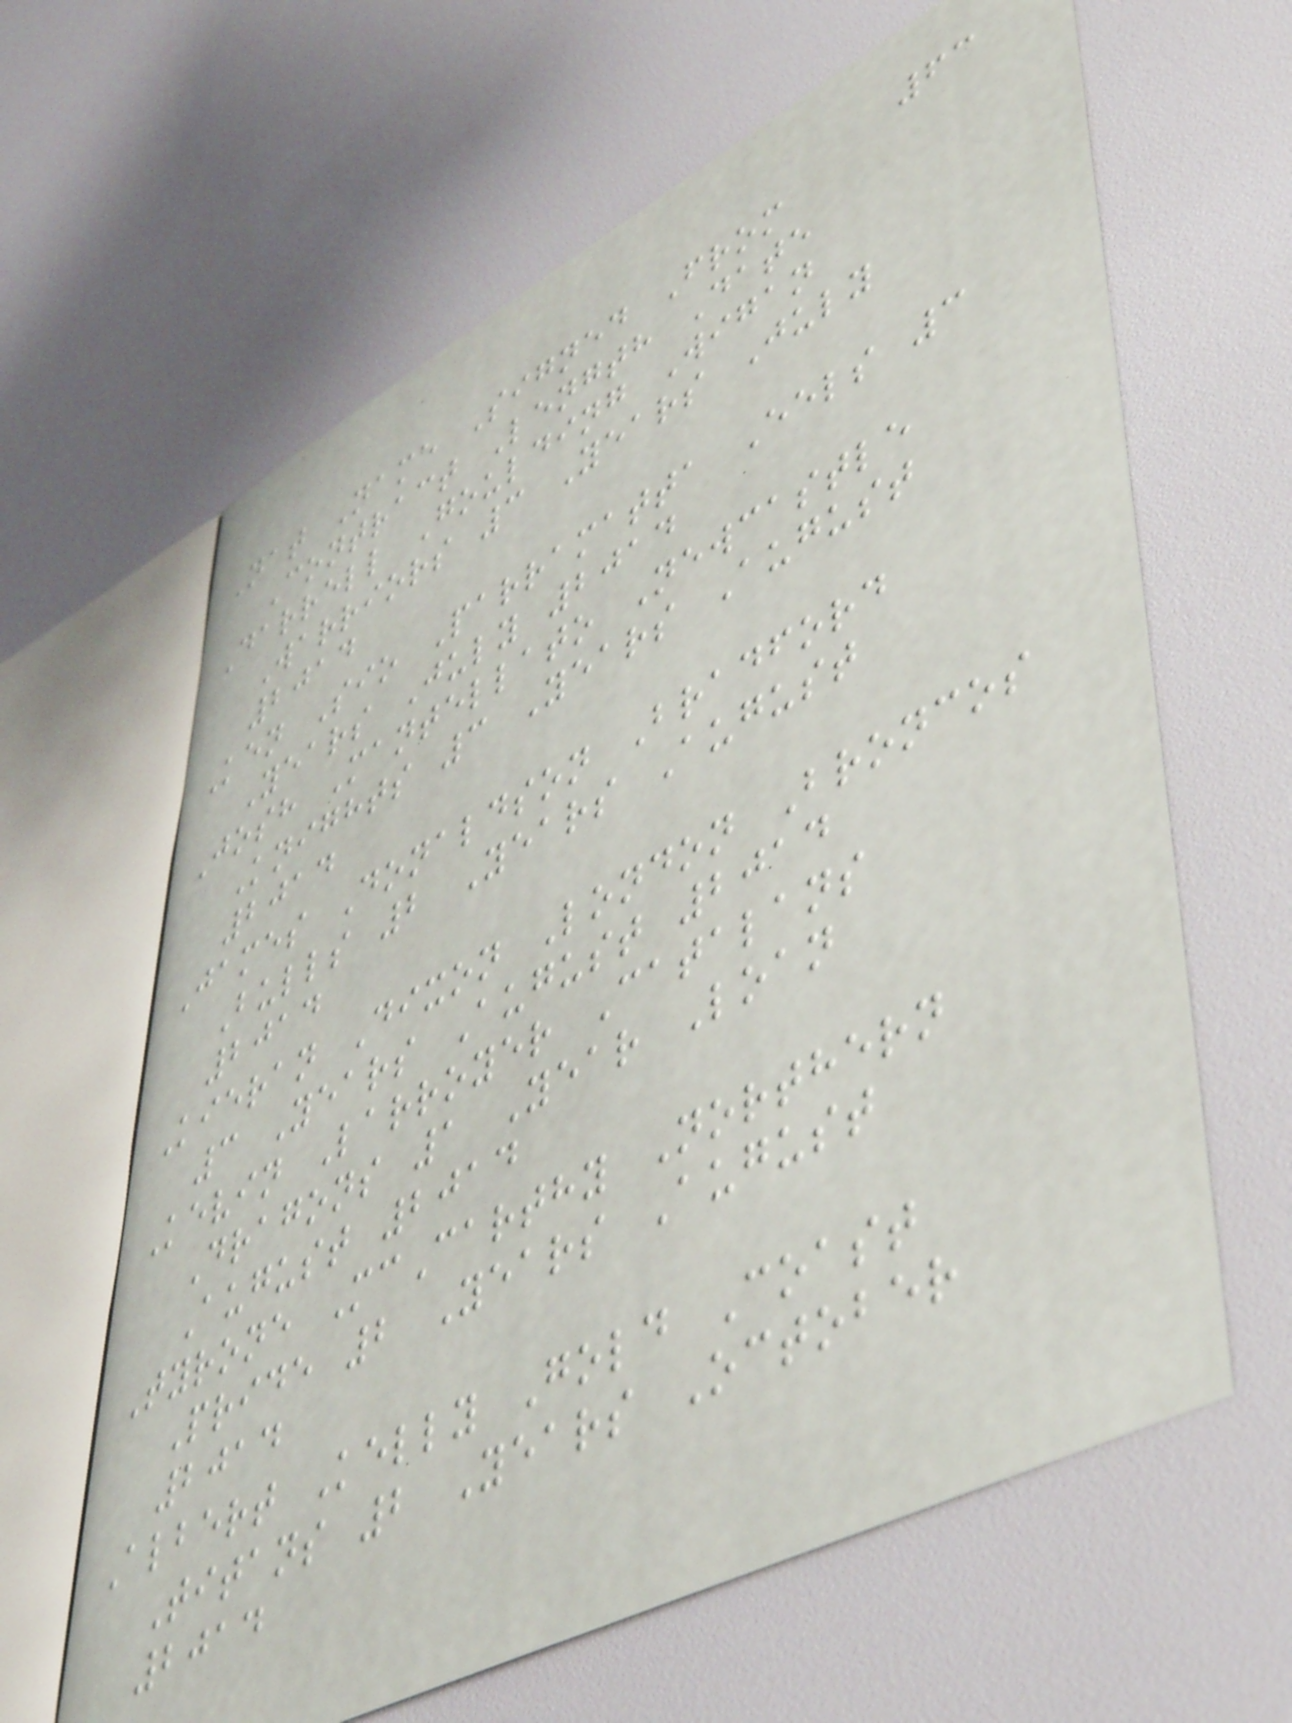63
Nat Name Signed From
Contract Length Date
Darrell Goulding Wigan
Warriors 3 Years July
2014
Ken Sio Parramatta Eels 3
Years July 2014
Josh Mantellato Newcastle
Knights 3 Years August
2014
James Donaldson Bradford
Bulls 2 Years August
2014
Kieran Dixon London Broncos
3 Years August 2014
Kevin Larroyer Catalans
Dragons 1 Year Loan
August 2014
Tyrone McCarthy Northern
Pride 2 Years August
2014
Albert Kelly Gold Coast
Titans 2 Years October
2014
